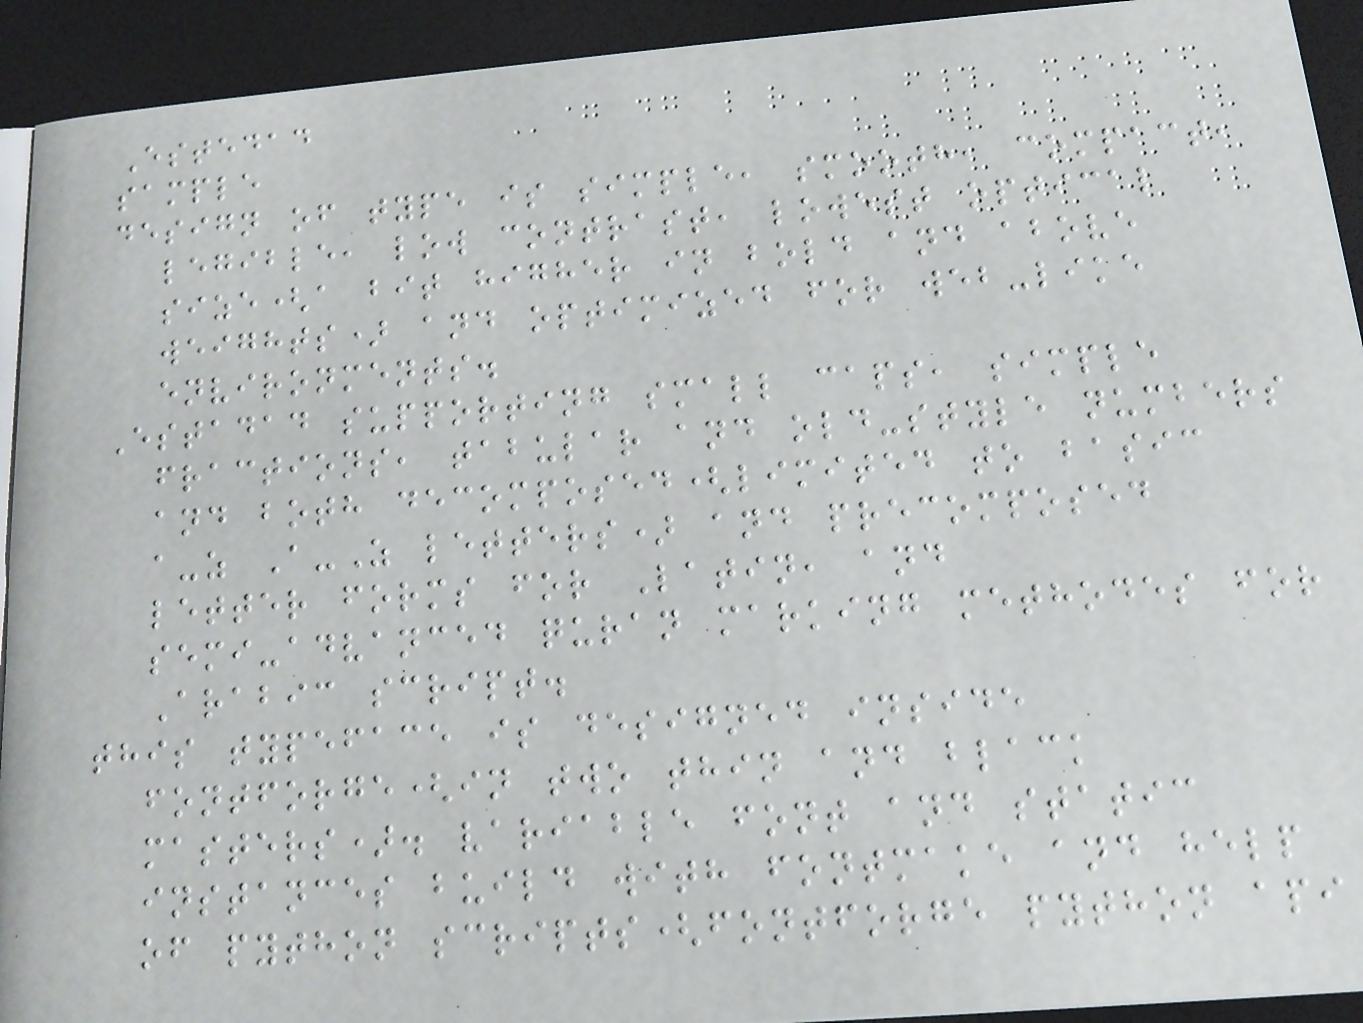Estedad
sample
design of type is simple, smooth, compact,
legible, low contrast, lowest optical
size(a bit higher in bold and above
weights) and optimized for web-like
environments.
Estadad supporting small caps, simple
fractions, tabular and old-style numbers
and both decomposed(limited to basic
a-z A-Z letters) and precomposed
letter forms for Latin, and
semi-advanced quran marking methodes for
Arabic script.
this typeface is designed inside
fontforge(in two thin and black
masters). variable font and static
instances build with fontmake and help
of python scripts(fontforge python api
